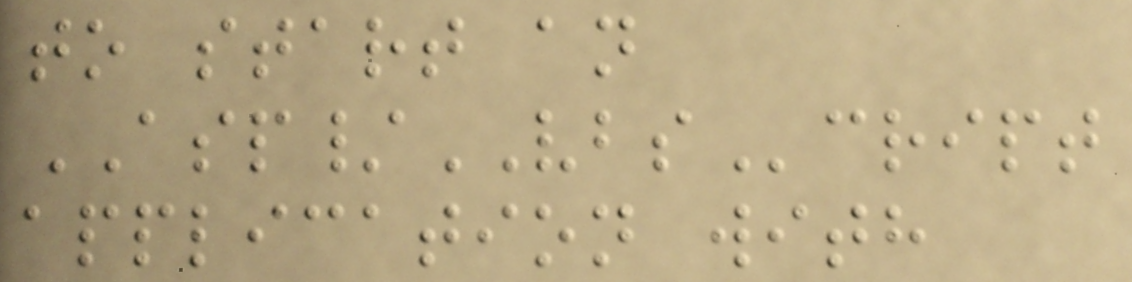to start an
ASP/VBScript
application with
